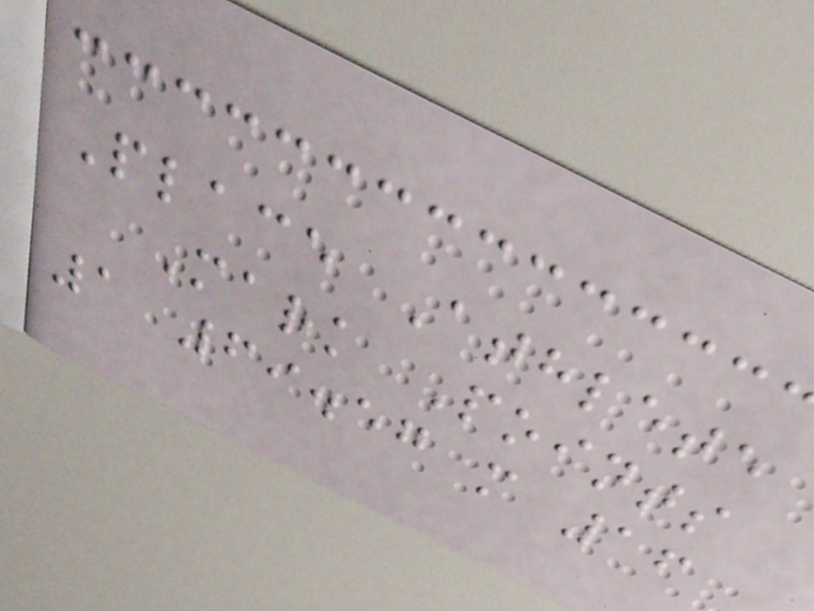Place Athlete
Mark Points
1 69.57 m 16
